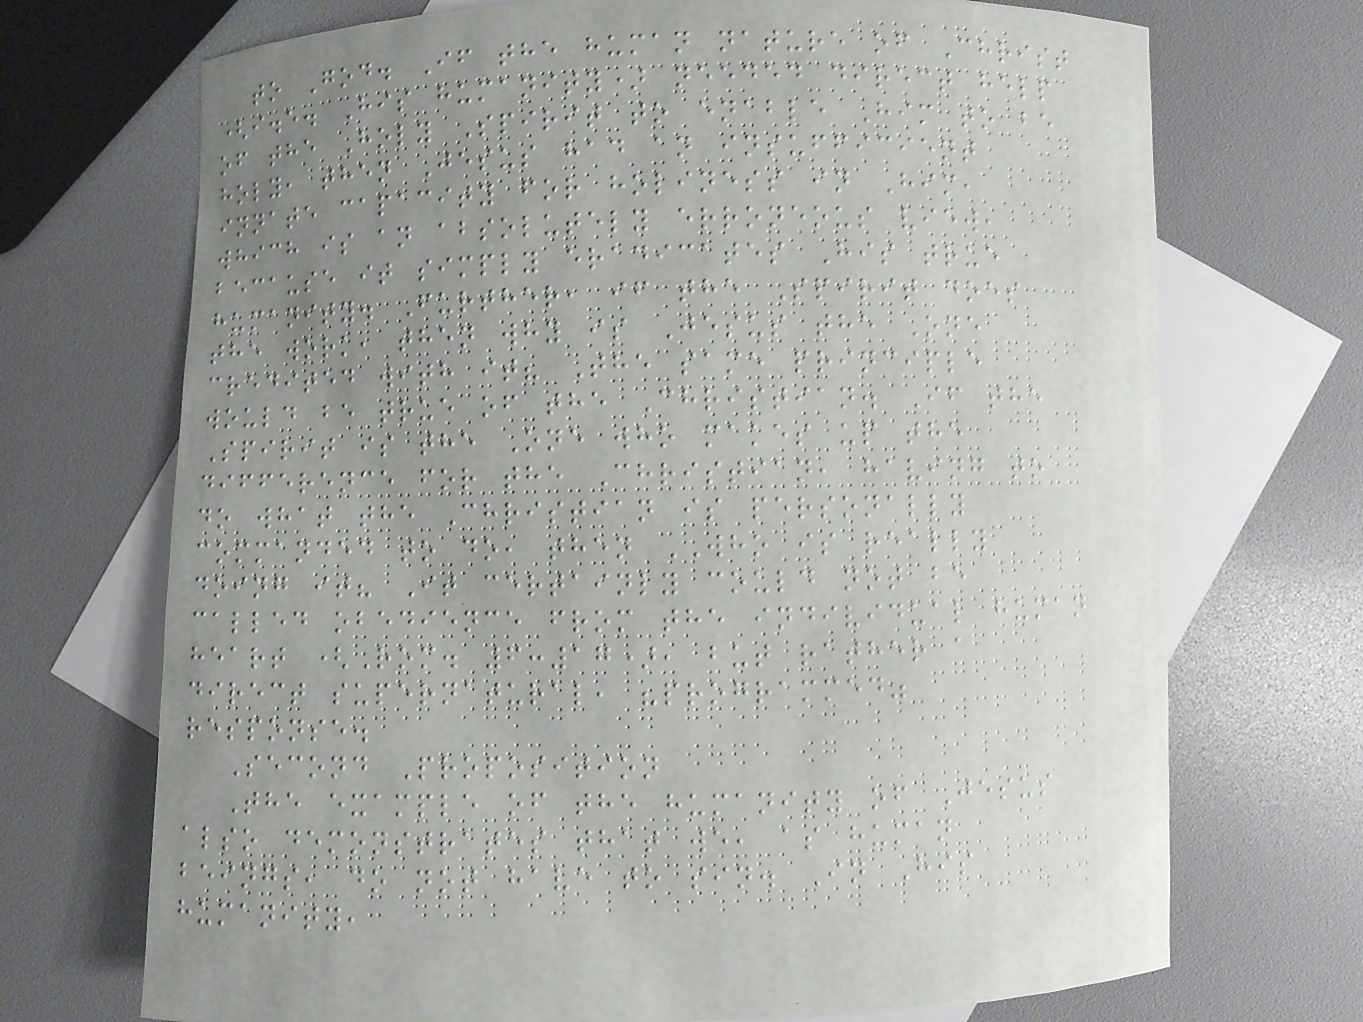to God. If the human nature of Christ
(i.e. His humanity) needed direct help
of the Holy Spirit to enable Him to be
holy, then Jesus had an insufficient
innate capacity for holiness in Him,
which is an absolutely erroneous view,
because it simply eradicates His true
humanity. Further, if the Spirit does
the work, then why is Jesus the One
credited with it? The same principle
would be true of the Christian. If the
Spirit is the One who makes up the
difference for the Christian, having to
do what the Christian is personally
commanded to do, then WHO is really
doing it? It certainly could not be
called obedience from the individual human
heart (Rom. 6:17), but rather a
direct supernatural, "programmed"
response.
Second Proposition
The example of the humanity of Jesus
also demonstrates that we, as human
beings, do not have to sin. In His
humanity,
